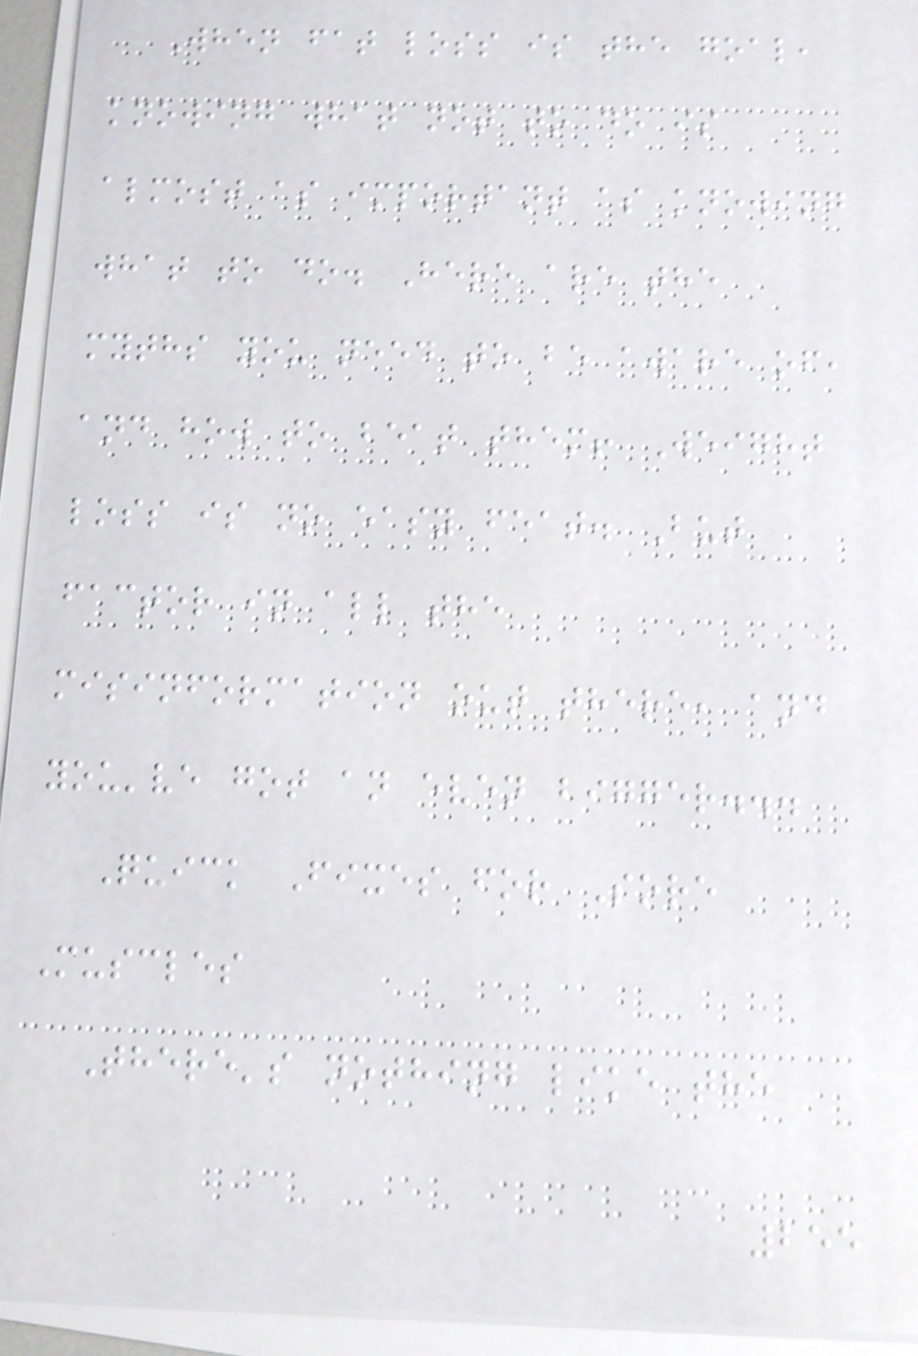When fat loss is the goal,
knowing what not to do is
almost as important as knowing
what to do. Here are the
myths you need to be aware of,
and how to beat them! Weight
loss is no easy feat. But
factor in all the
misinformation out there, and
you've got an even bigger...
Quick Fixes for Sore
Muscles
There's nothing like the
255
